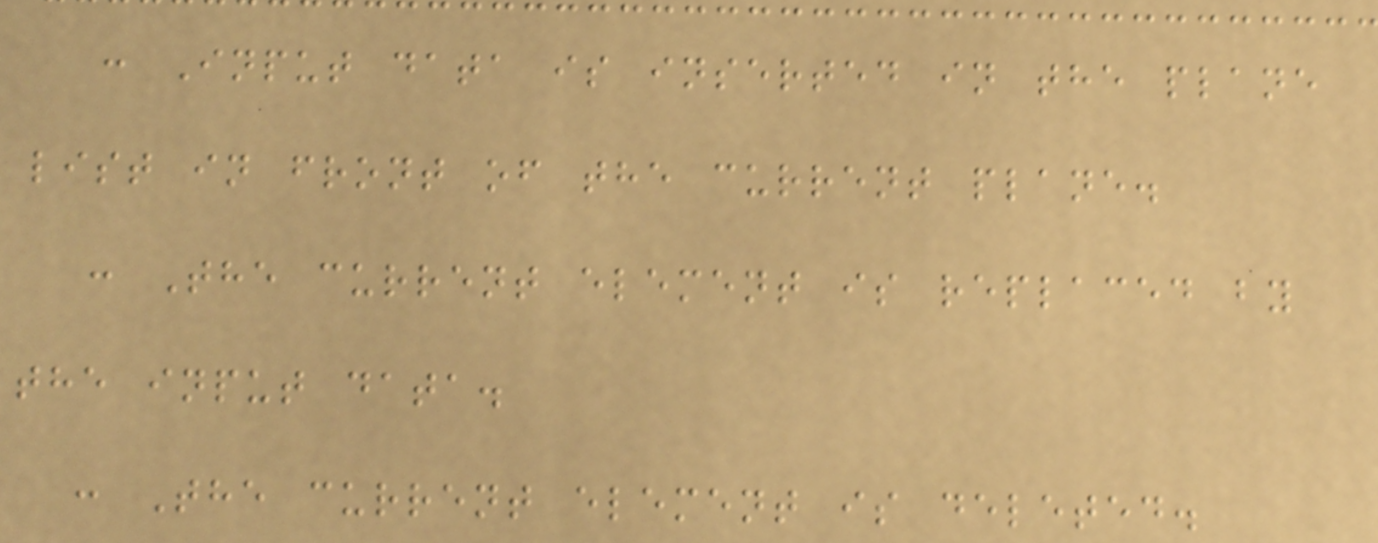: Input data is inserted in the plane
list in front of the current plane.
: The current element is replaced by
the input data.
: The current element is deleted.
